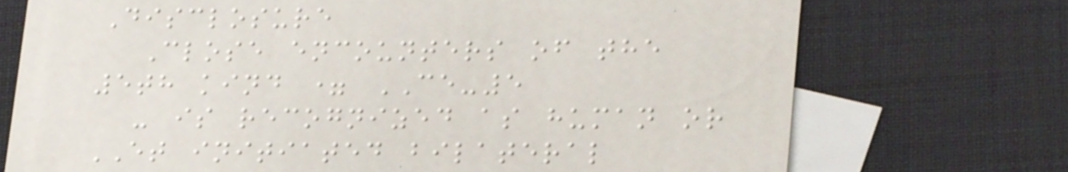Disclosure
Close encounters of the
5th kind = CE-5
- is recognized as human or
ET initiated bilateral
